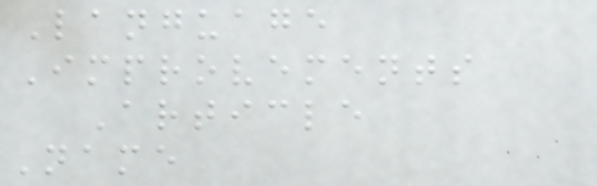Language
Improvements
Article
Name
